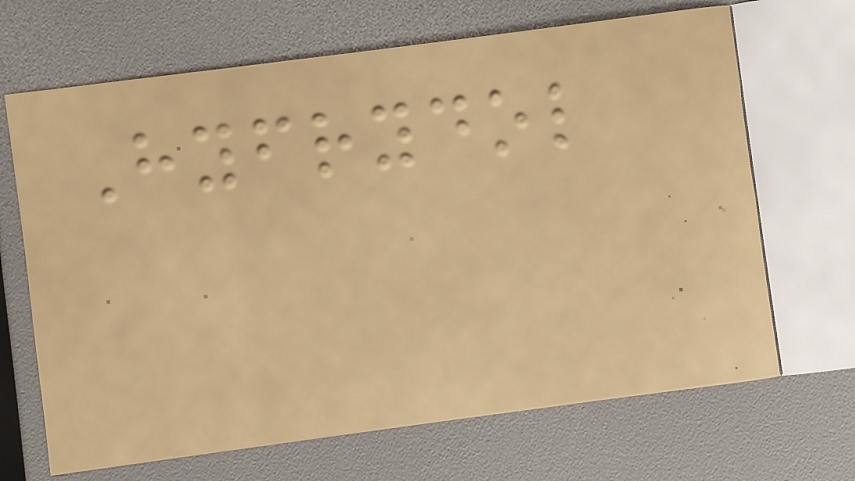Hyfrydol
